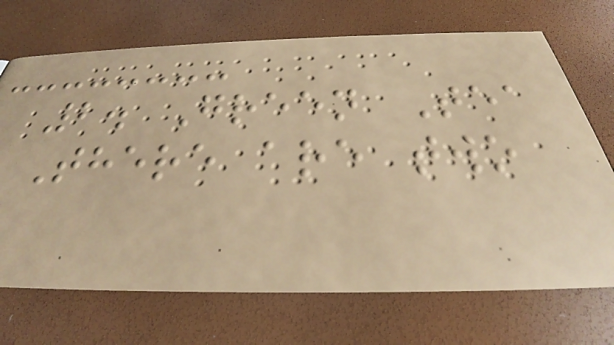2. Green Tea
There are two
